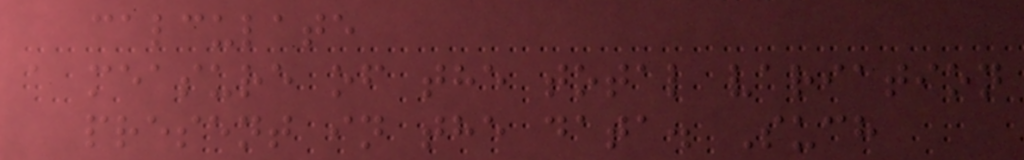calculate
a measure of the total variation
present in the data. Such
